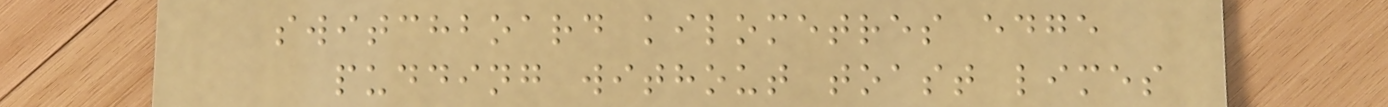switchboard kilometres edge
pudding without toast limes
